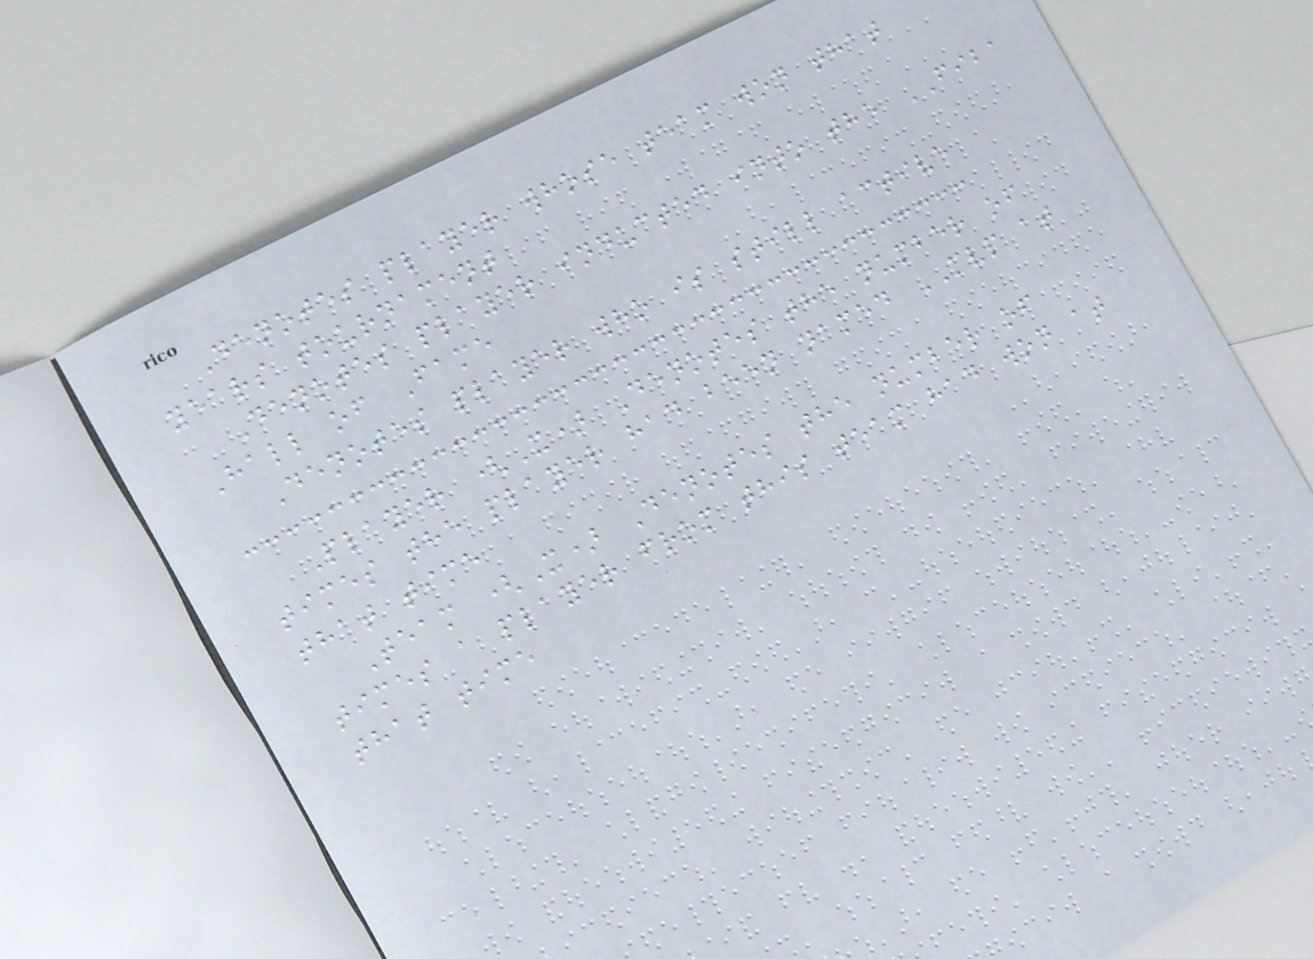Denotes player whose team won that
years tournament
Denotes player inducted into the FIBA
Hall of Fame
Denotes player who is still active
Player (X) Denotes the number of
times the player had been named MVP at
that time
Team (X) Denotes the number of
times a player from this team had won at
that time
